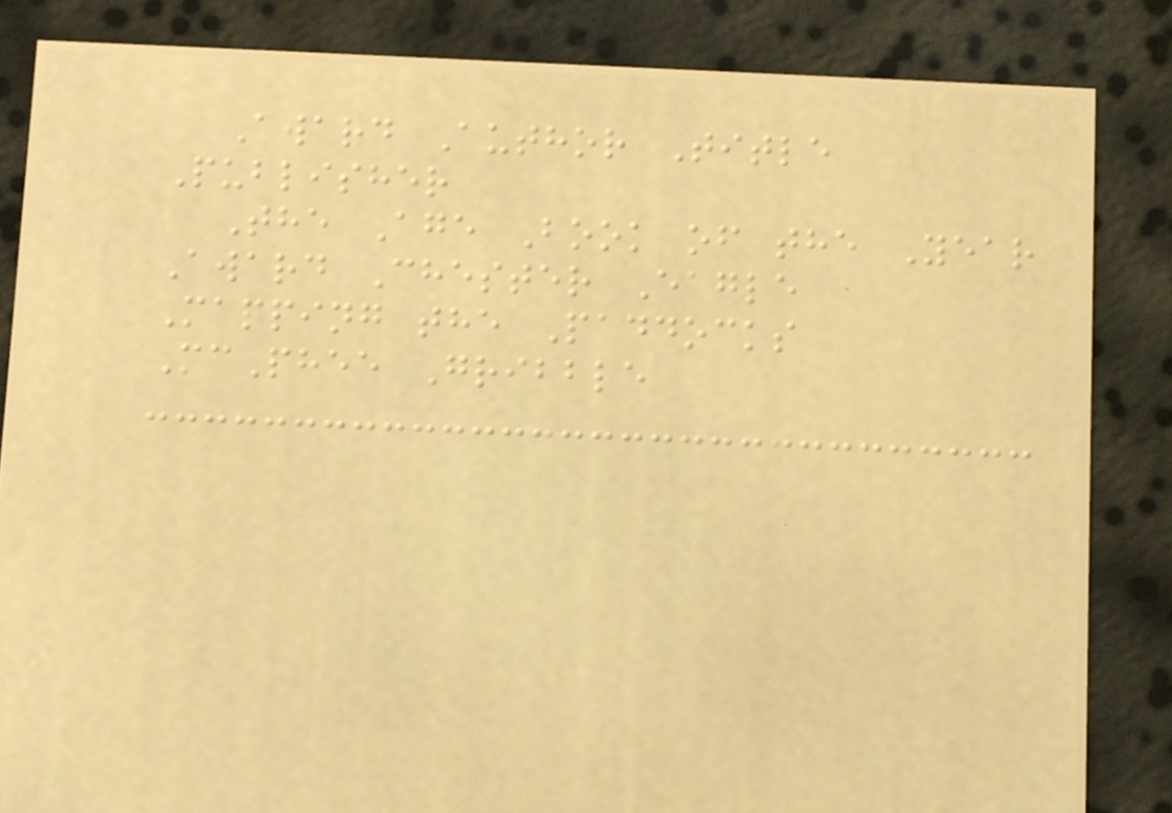Award Author Title
Publisher
The Age Book of the Year
Award Chester Eagle
Mapping the Paddocks
McPhee Gribble
